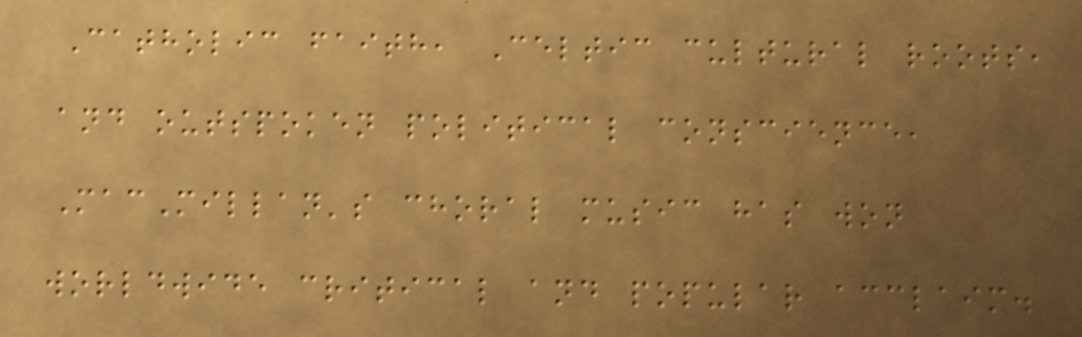Catholic faith, Celtic cultural roots,
and outspoken political conscience,
MacMillan's choral music has won
worldwide critical and popular acclaim.
